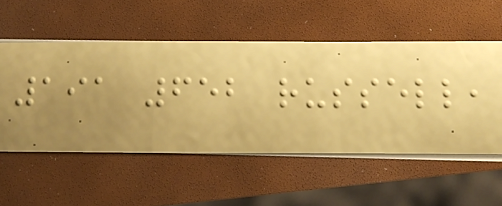191 652 russell,
